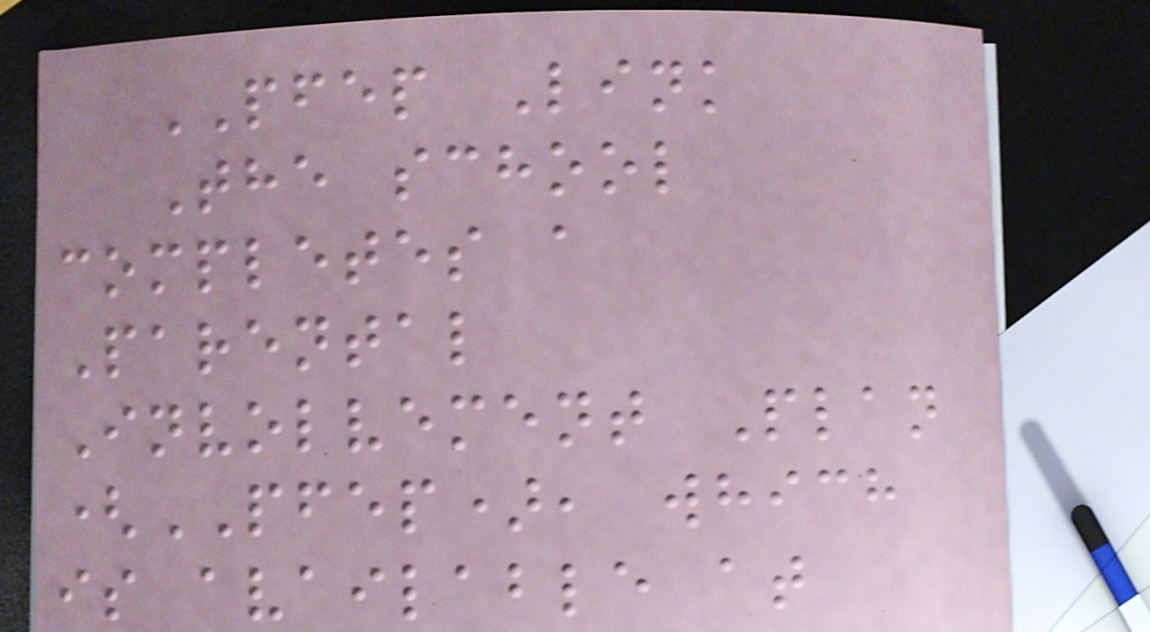PFEP Link
The school
completes a
Parental
Involvement Plan
(PFEP), which
is available at
